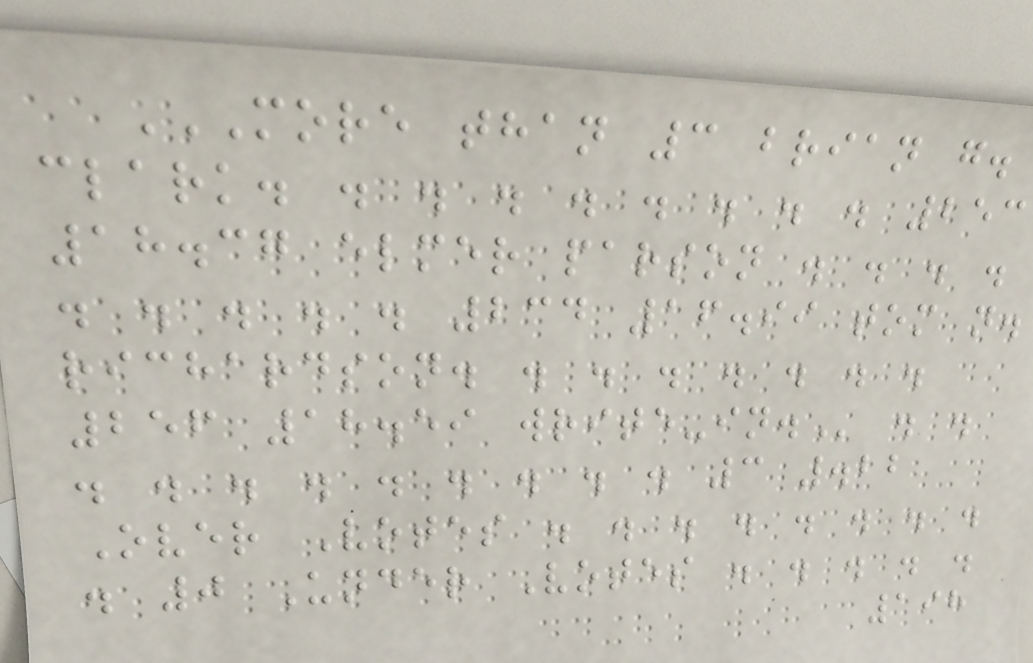MORE THAN 3 BRIAN G.
CLARK. . . . . . . . . 253
18.37 ELMER PARSON . . . .
. . . . . 234 16.99 TOM N.
RICHARDSON. . . . . . . .
256 18.59 WRITE-IN. . .
. . . . . . . . . 3 .22
Over Votes . . . . . . . .
. 0 Under Votes . . . . .
198
